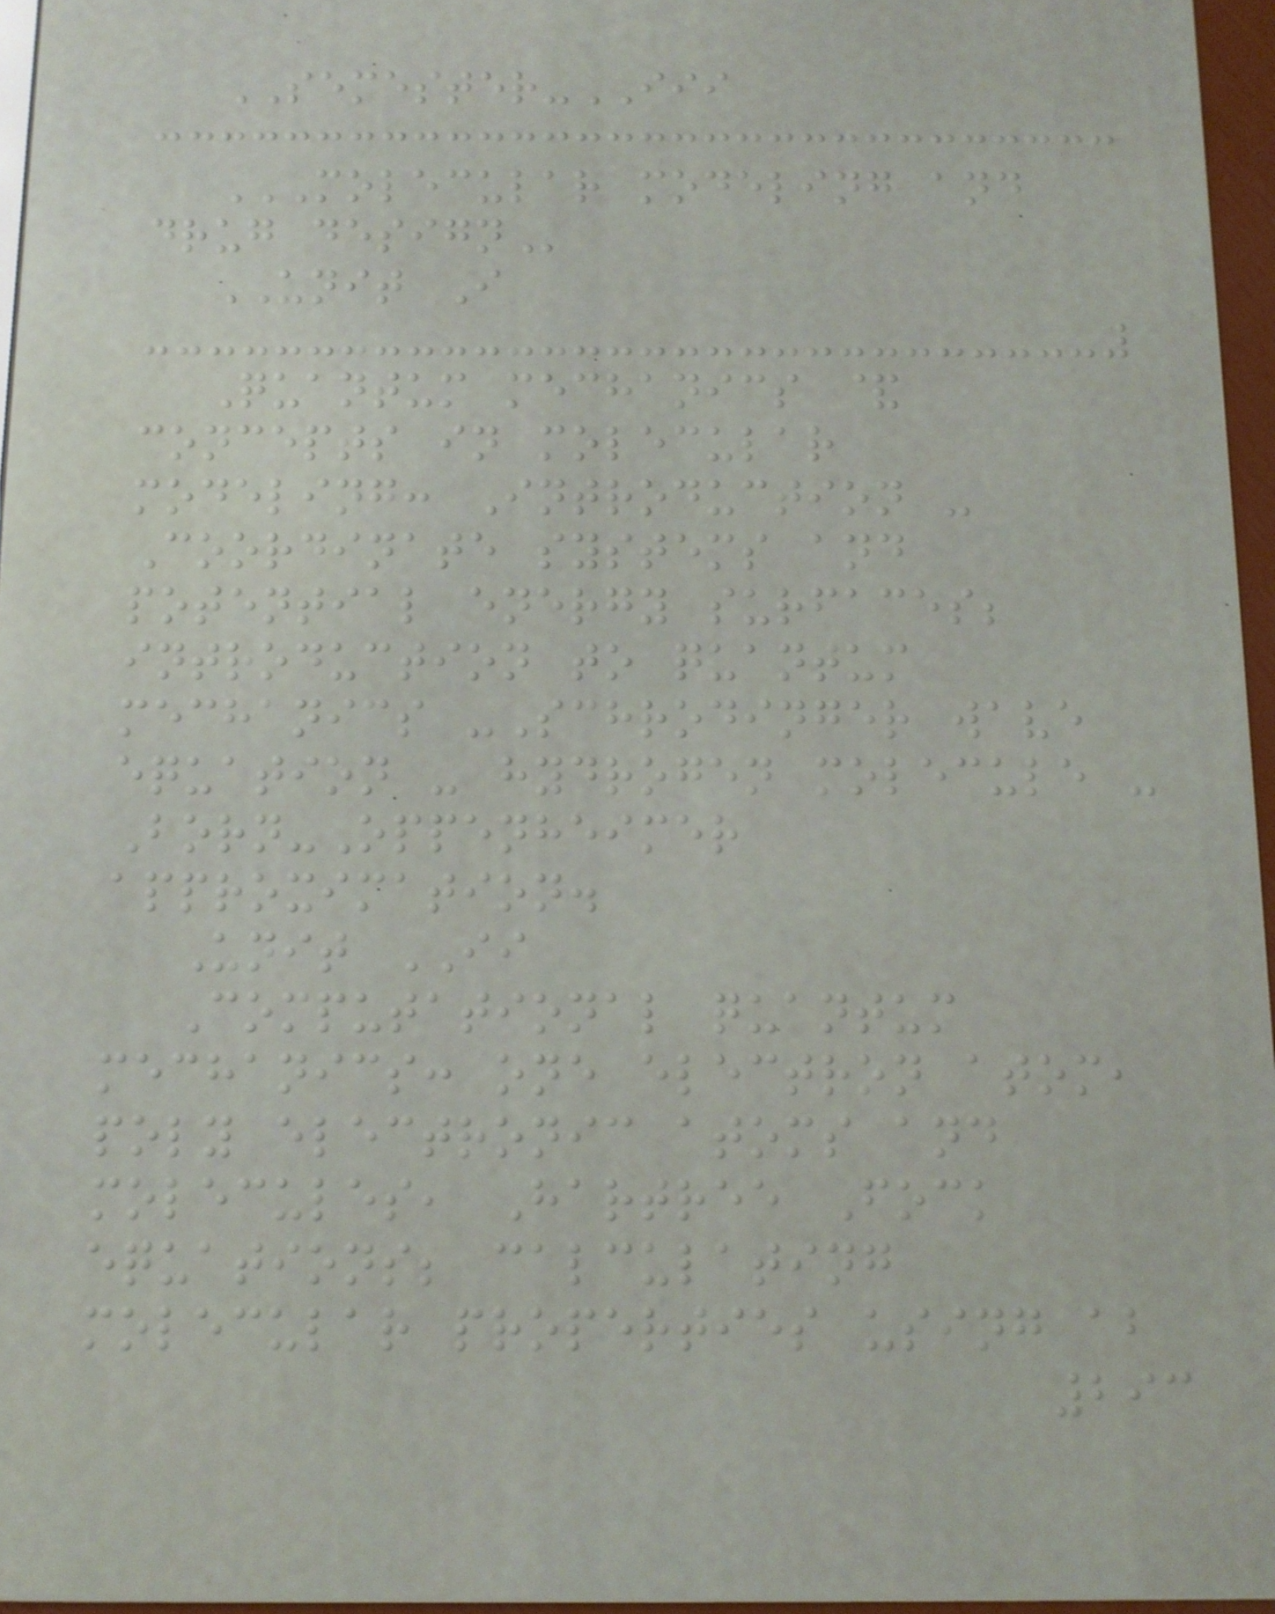SEMESTER-III
MOLECULAR MODELING AND
DRUG DESIGN
UNIT I
Quantum mechanics &
concepts in molecular
modeling: Introduction -
Coordinate systems and
potential energy surfaces;
introduction to quantum
mechanics -Schrodinger wave
equation - hydrogen molecule -
Born-Oppenheimer
approximation.
Unit II
Computational quantum
mechanics: one electron atom,
poly electronic atoms and
molecules, Hartree Fock
equations; calculating
molecular properties using ab
293
